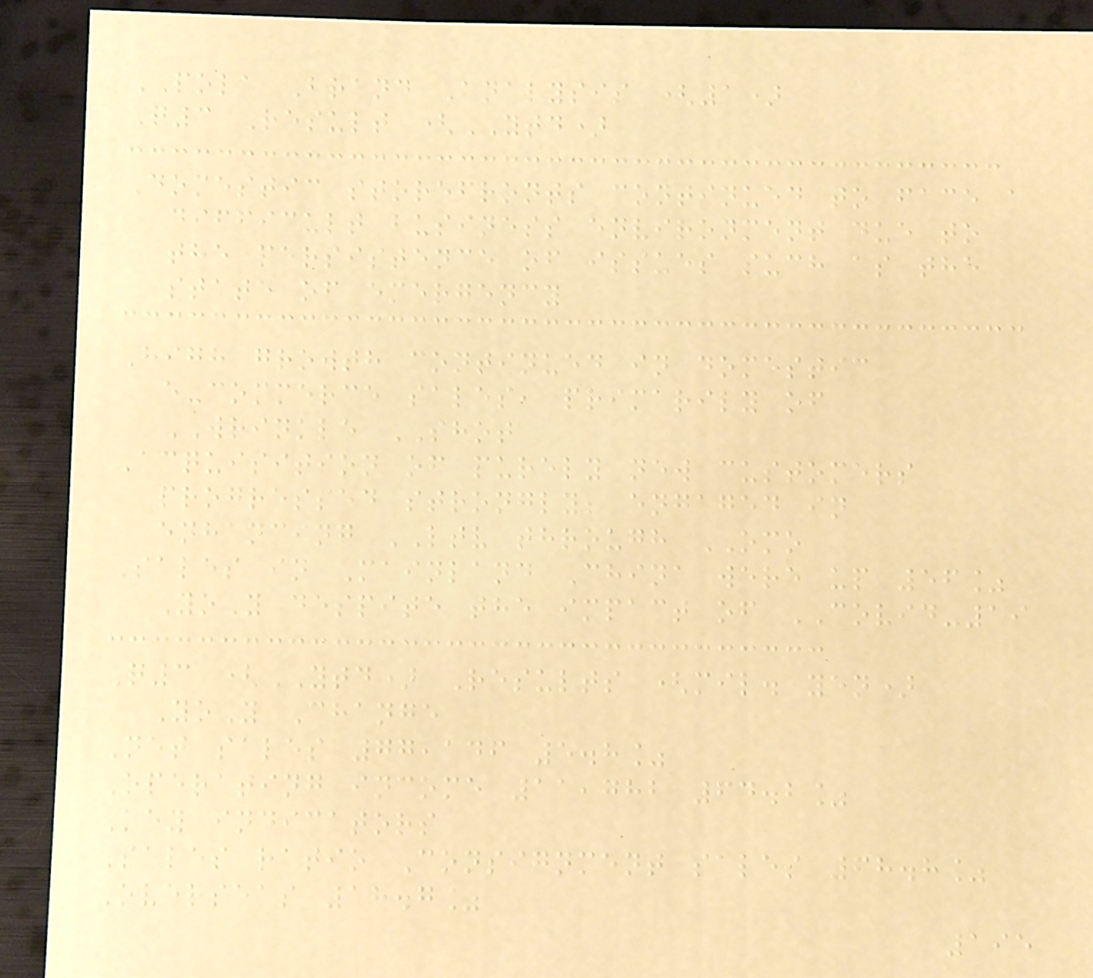POLA Brand Analysis (1)
Q3 Result (YTD)
Domestic storefronts continued to face a
difficult business environment due to
the persistence of issues such as the
state of emergency
High growth continued in domestic
e-commerce sales, primarily of
WRINKLE SHOT
Acquisition of purely new customers
progressed strongly; engaged in
enhancing LTV through OMO
Sales in Mainland China were up 56%
YoY despite the impact of COVID-19
Q3 (YTD) Results (mil. yen)
YoY Change
Net sales 77,146 5.8%
Operating income 11,782 64.2%
Key indicators
Sales ratio Consignment sales 68.8%
Overseas 18.7%
195
